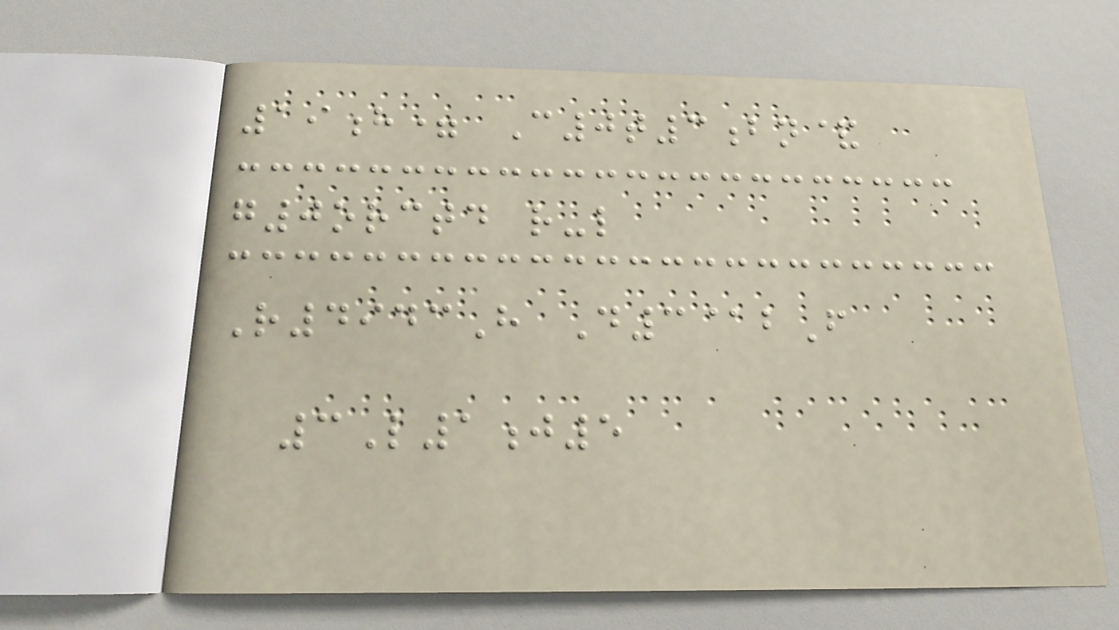19h= C0t3bn&
g0orctd r-l
R4943H D3@bF
3L1j5
